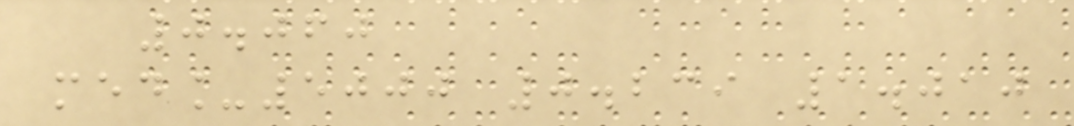0.060
med_5000 0.239 1.010
